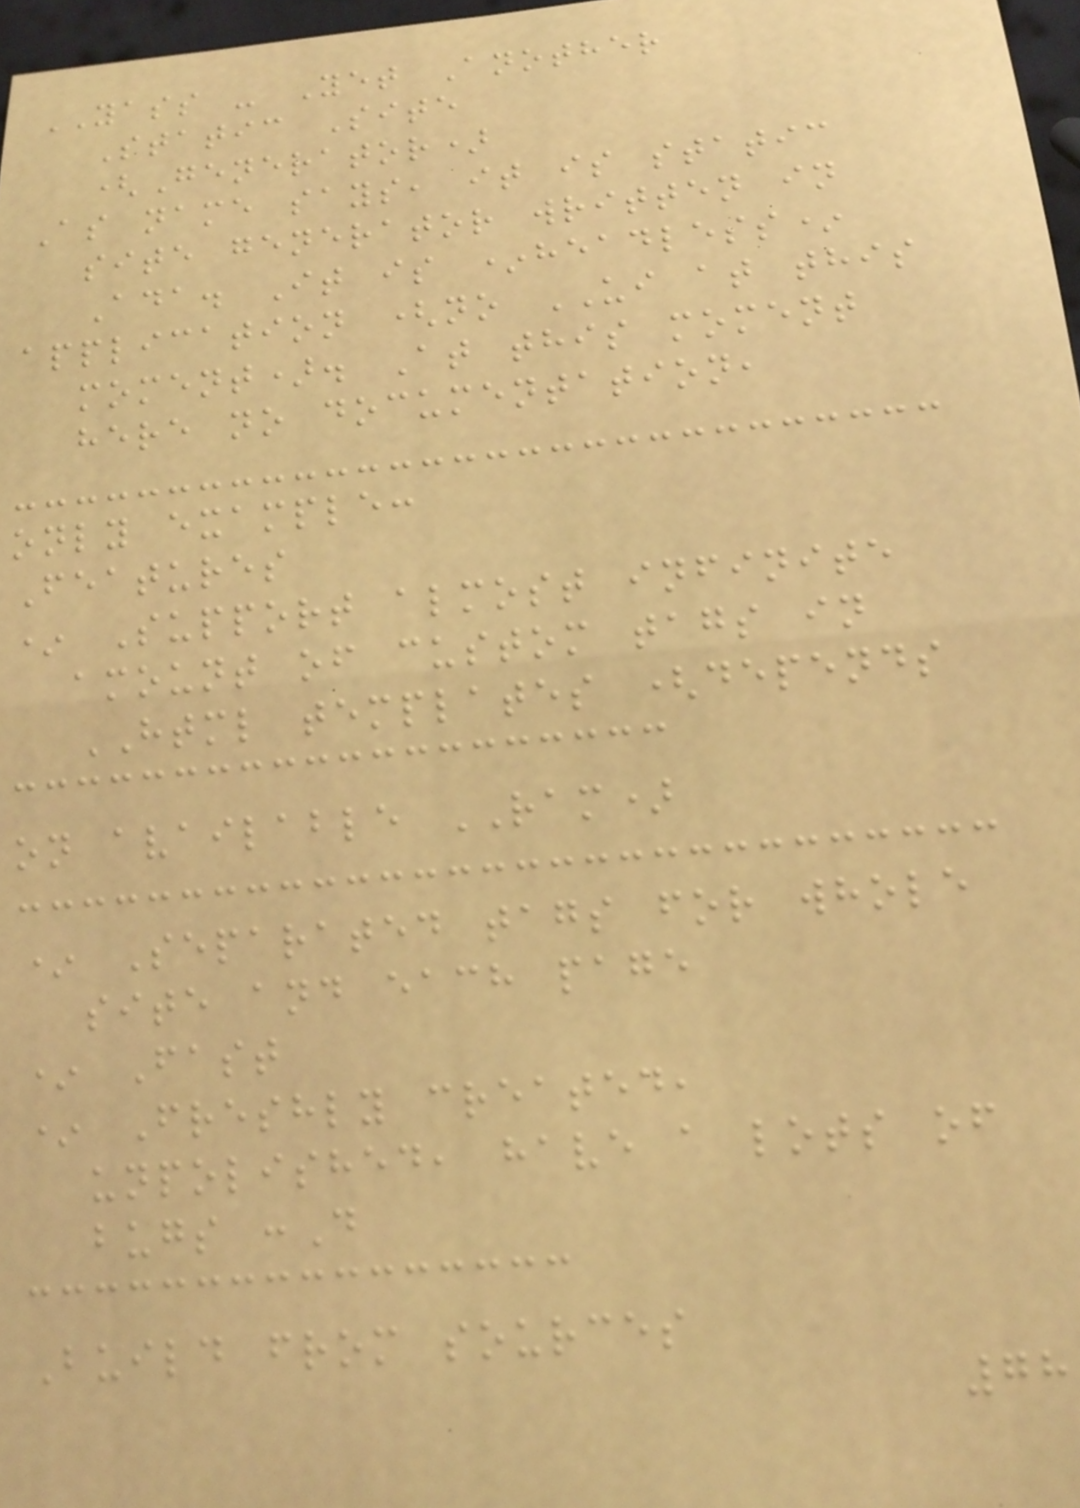YASS - Yet Another
Static Site
(Generator)
As name says, it is static
site generator written in
Ada. It is *headless*
application (no UI at this
moment). At this moment
here no documentation,
only example:
Features
* Support almost infinite
amount of custom tags in
HTML templates (depends
on available RAM)
* Separated tags for whole
site and each page
* Fast
* Freshly created,
unpolished, have a lots of
bugs :D
Build from sources
78
